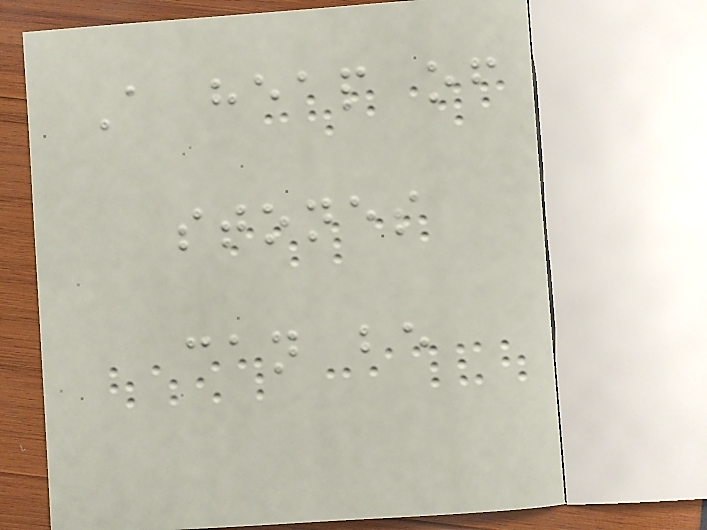A heap of
stones
can be
